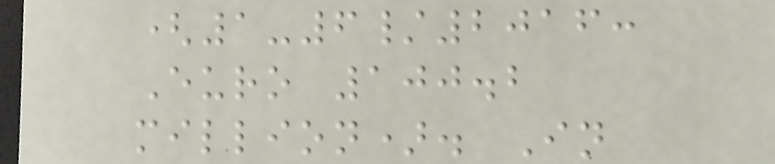(1-6/2016:
Euro 100.2
million). In
